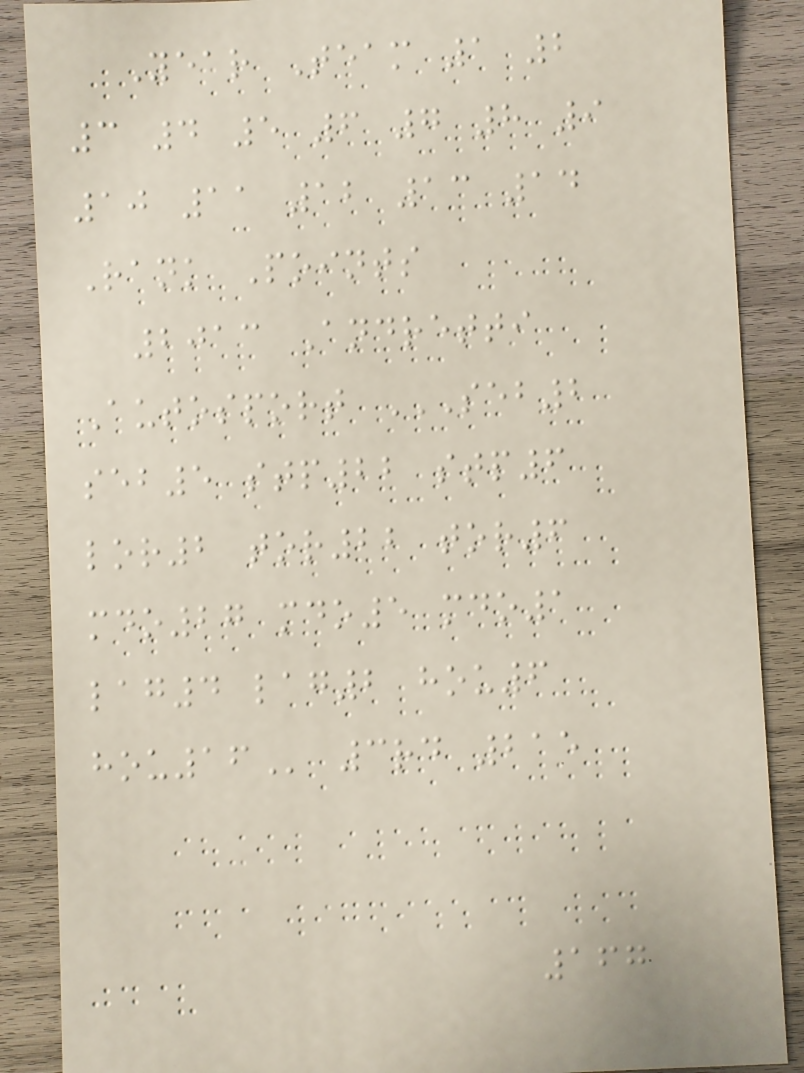Year Team 1 2
3 4 5 6 7 8 9
10 11 12 13 14
Rank Points
2013 Andretti
Autosport SEB2
SEB5 STP22 STP6
LOR2 TOR22 TOR6
MDO27 MDO5 MDO1
LAG4 LAG2 HOU6
HOU16 3rd 215
167
